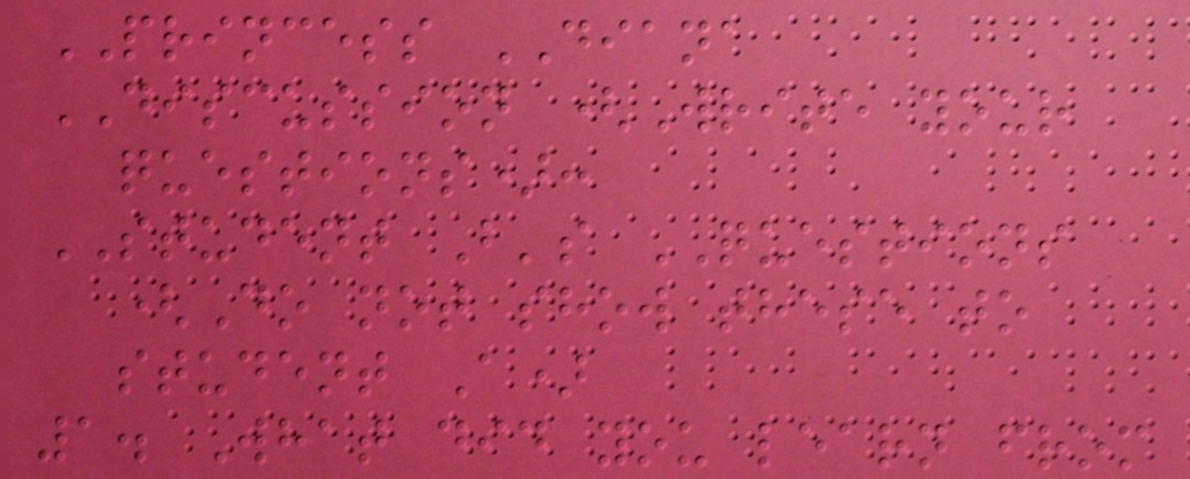PRINCESS DIANA
DISCUSSION (Write your
questions):
STUDENT B's QUESTIONS
(Do not show these to
student A)
1. What did you learn from
